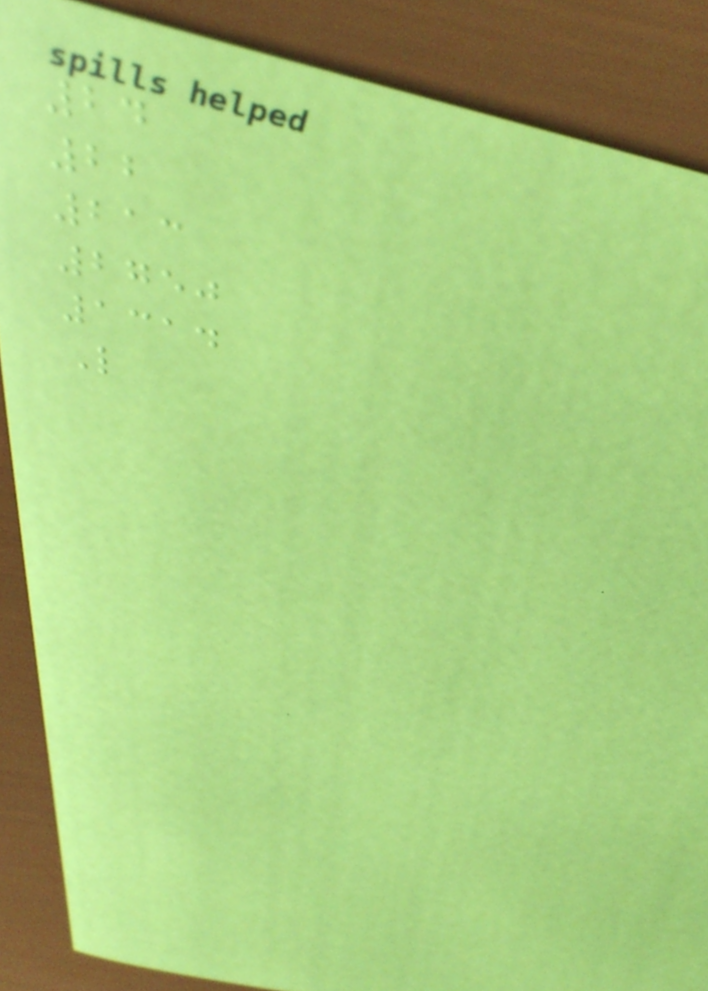24
22
213
2750
1314
L
